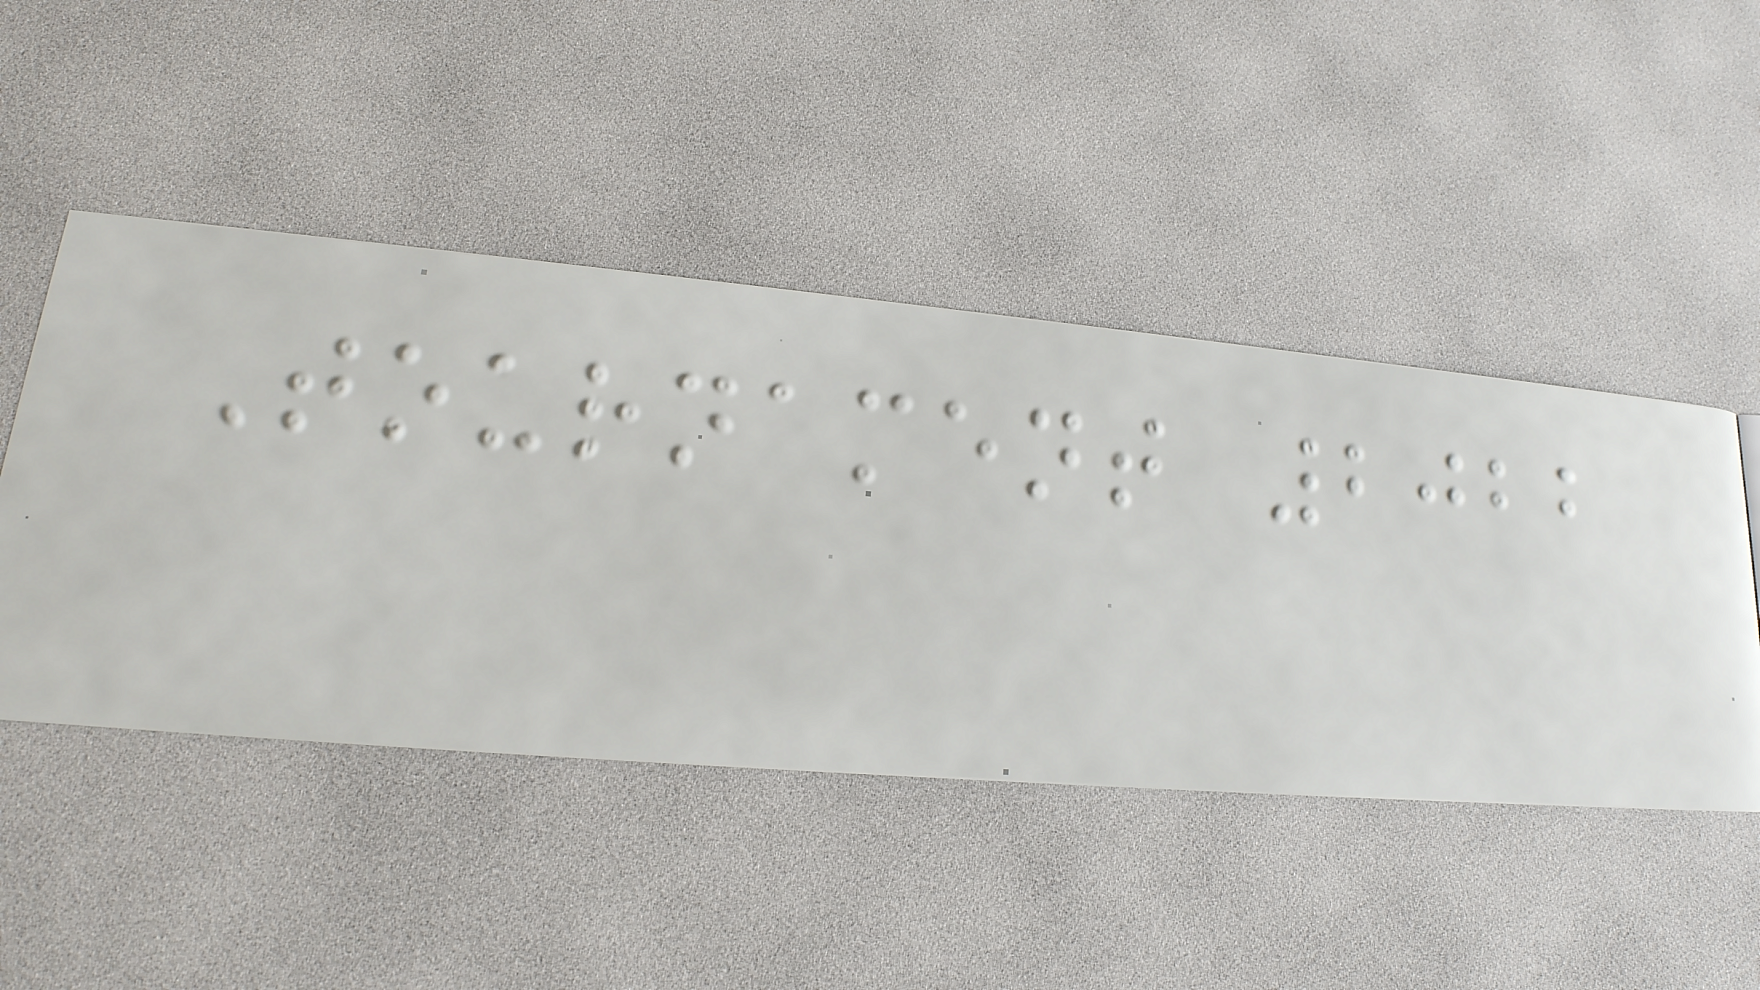Tournament 2022
